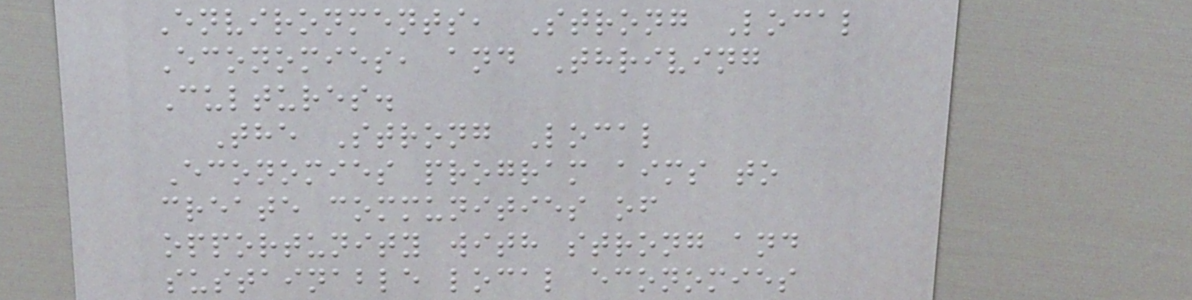Environments, Strong Local
Economies, and Thriving
Cultures.
The Strong Local
Economies program aims to
create communities of
opportunity with strong and
sustainable local economies
